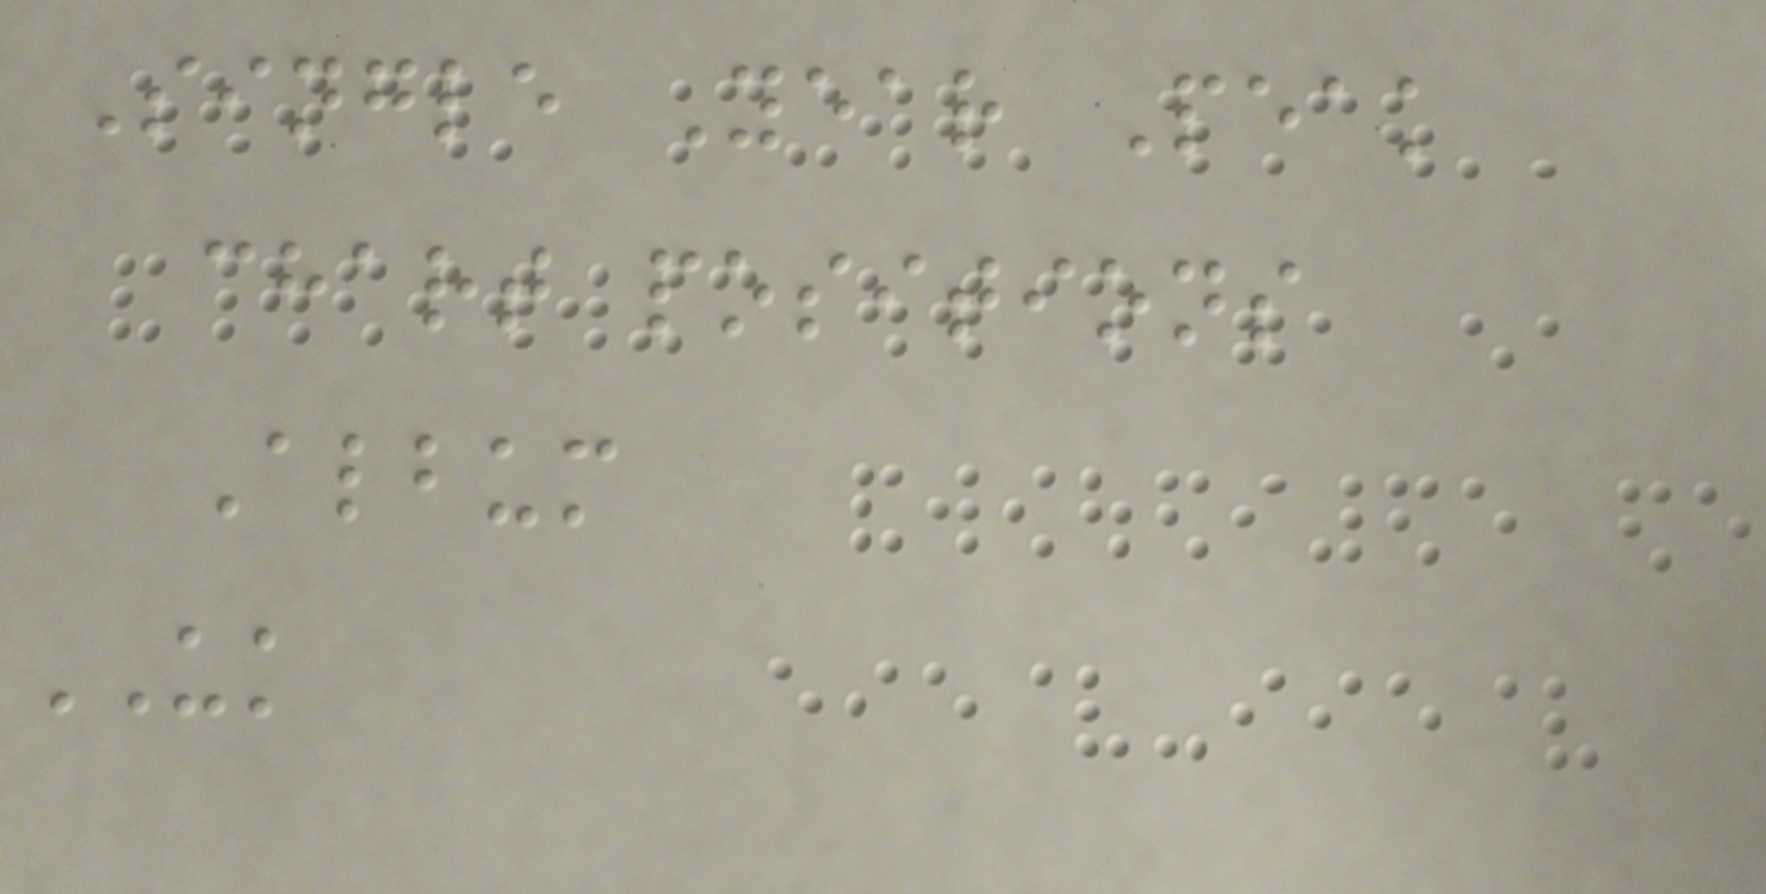Single Year Peak
chart positions
Album
UK
